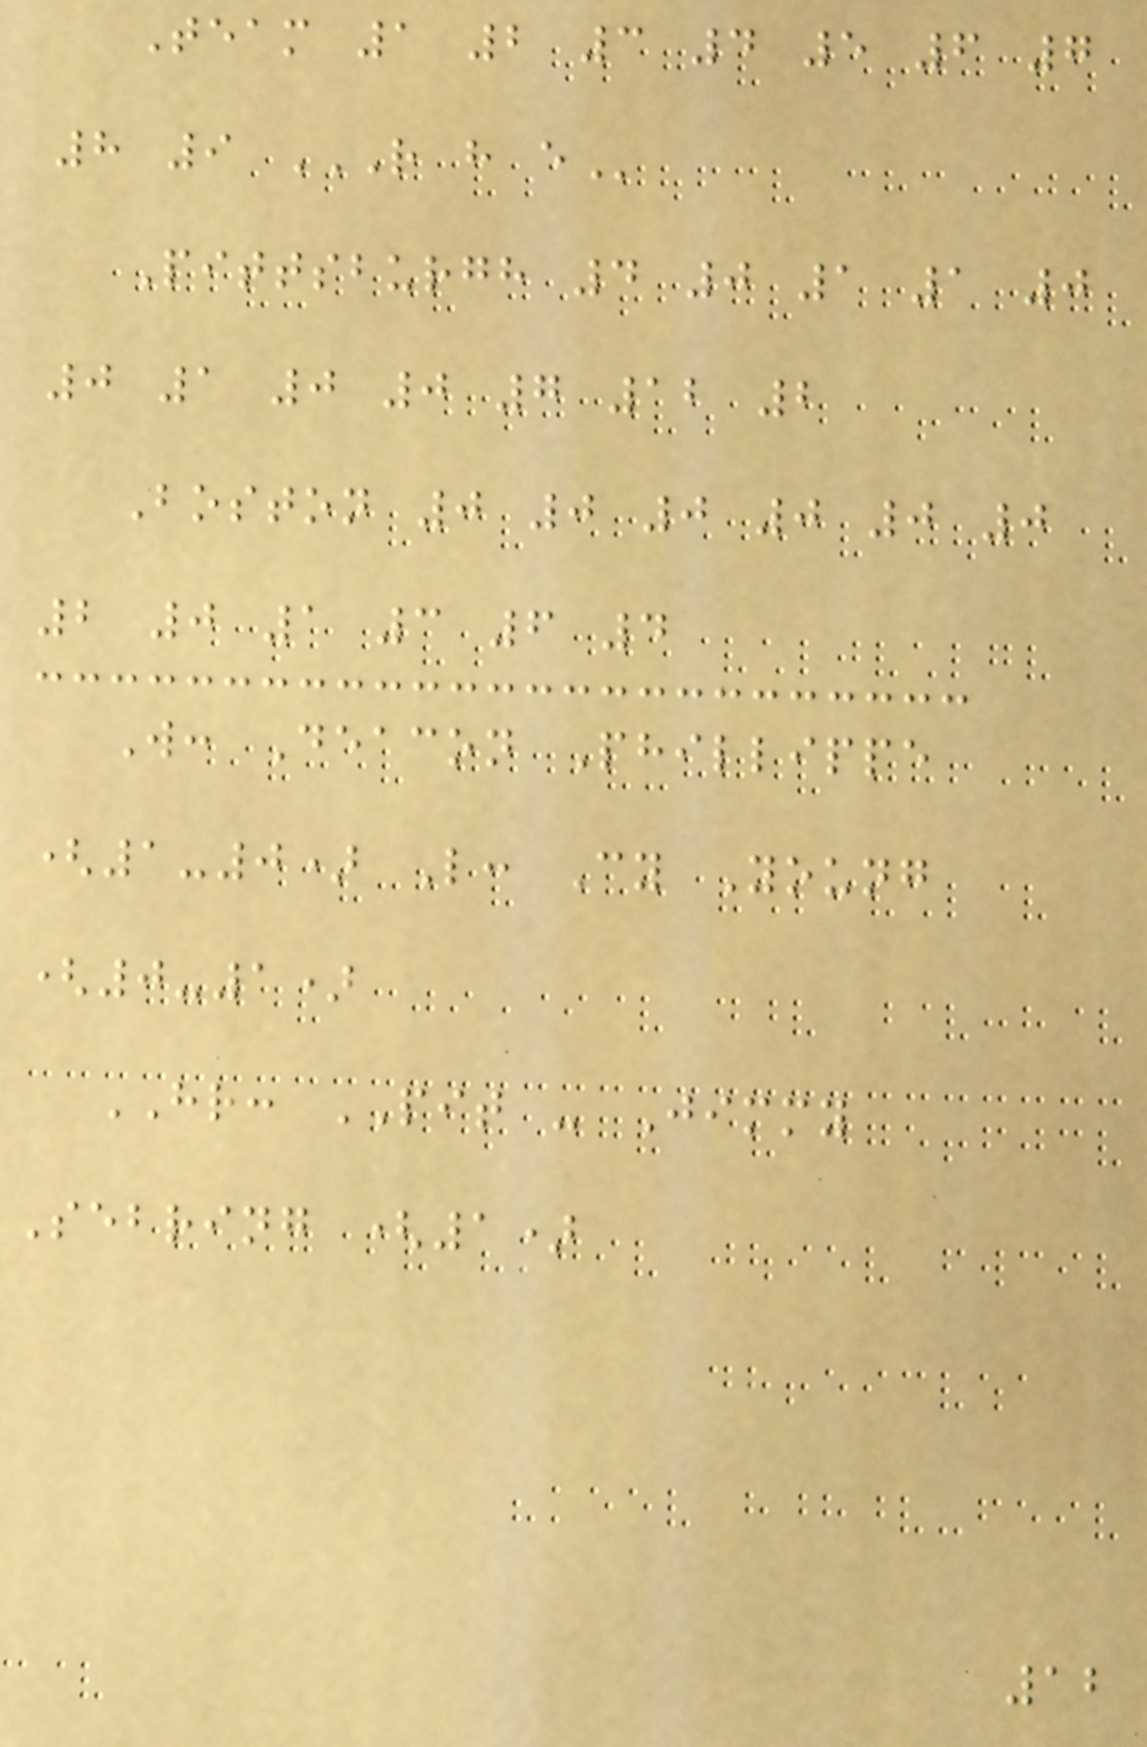Team 1 2 3 4 5 6 7
8 9 R H E
Pittsburgh 4 0 1 1 0
0 1 0 0 7 12 2
Boston 0 0 0 0 0 0
2 0 1 3 6 4
W: Deacon Phillippe
(1-0) L: Cy Young
(0-1)
HR: PIT - Jimmy
Sebring (1)
12
